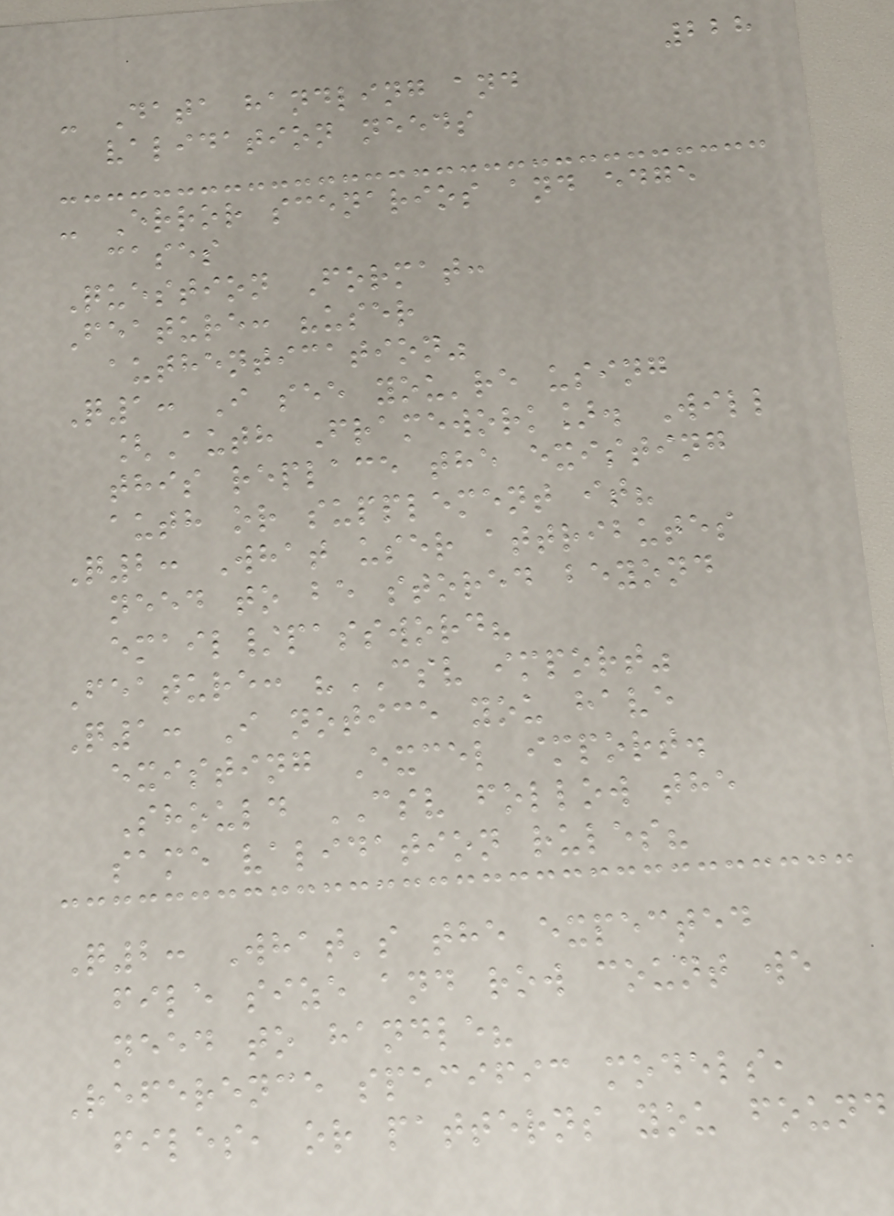228
- Data handling and
validation needs
- Error scenarios and edge
cases
Question Format:
Feature: "user
authentication"
Q1: I see you're using
[Auth Framework]. Will
this replace the existing
auth or supplement it?
Q2: What user attributes
need to be stored beyond
email/password?
Feature: "CSV import"
Q1: I notice you have
existing Excel import.
Should CSV follow the
same validation rules?
Q2: What's the expected
file size and row count we
need to handle?
Reference specific models,
files, or patterns you found
